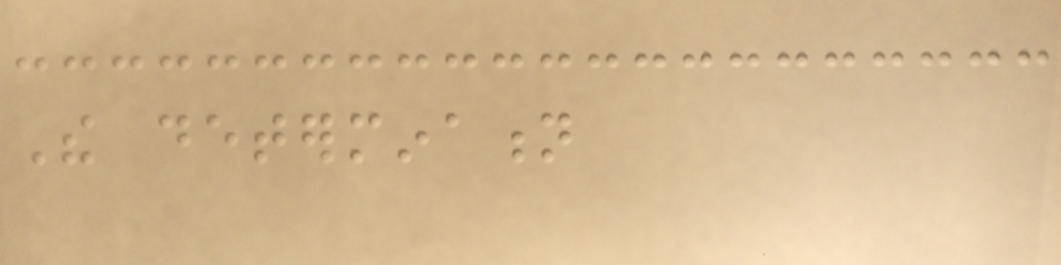The determination
